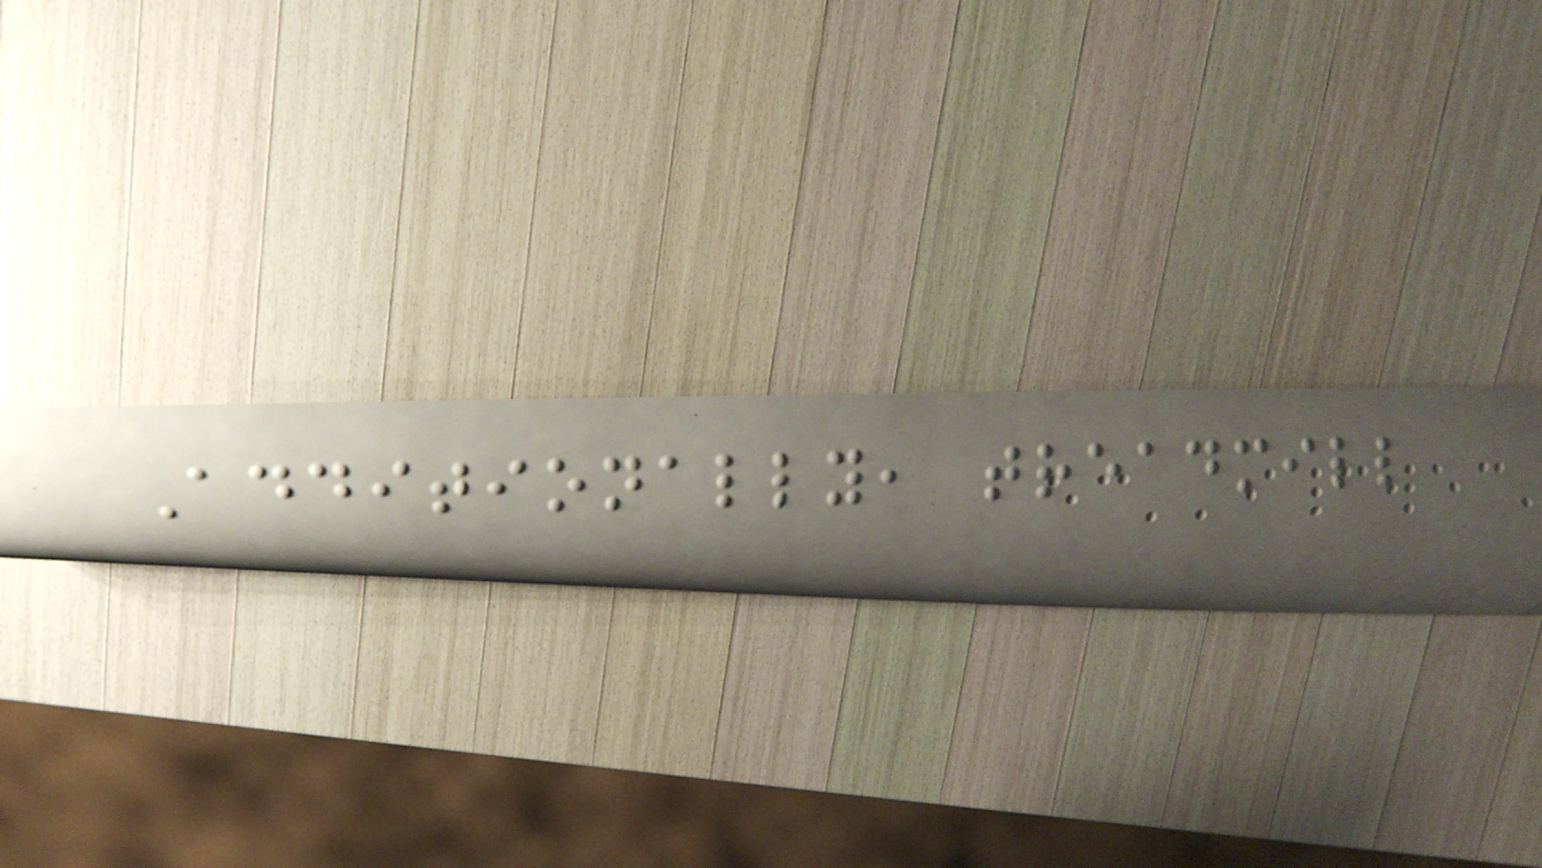Additionally, treadmill
